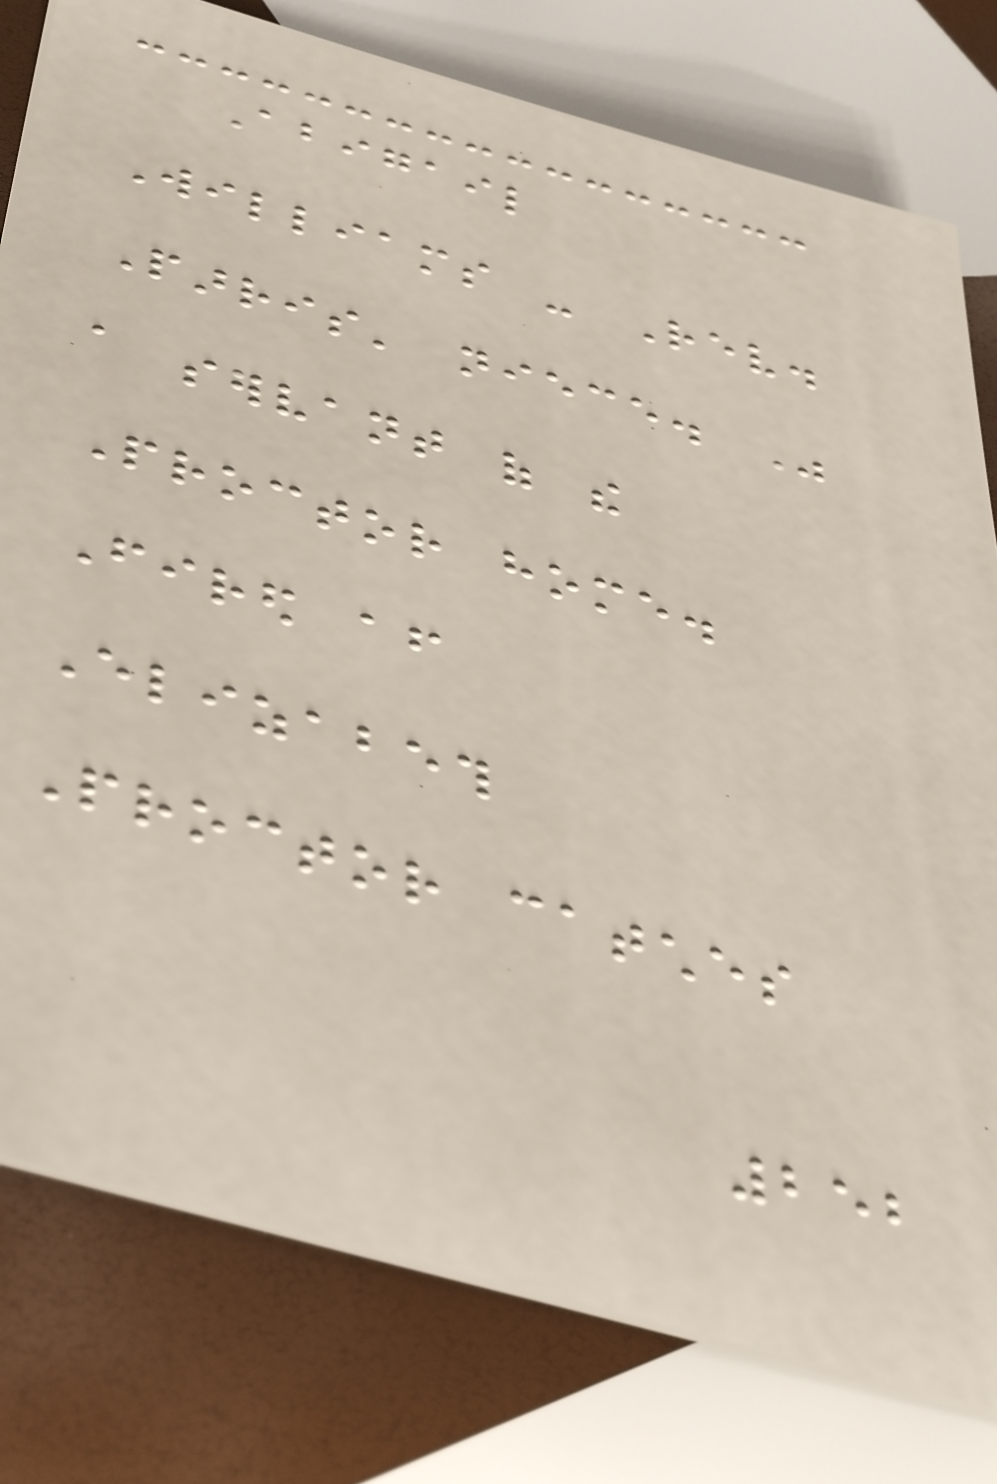Abigail
Williams - Rev.
Parris' niece. Was
a servant of the
Proctor home.
Fired after
Elizabeth
Proctor catches
252
